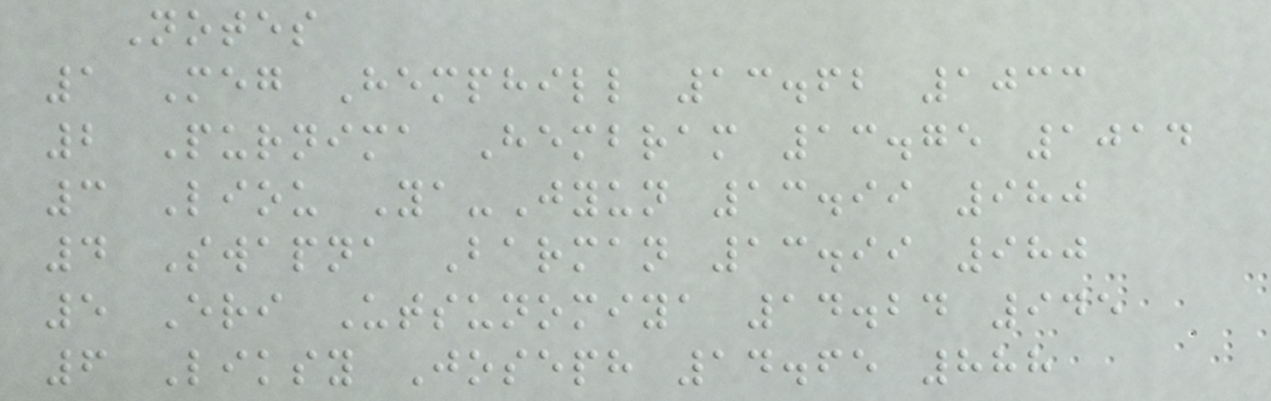Notes
1 Meg Hemphill 13.62 1033
2 Purnima Hembram 13.75 1014
3 Liou Ya-Jyun 13.99 980
4 Swapna Barman 13.99 980
5 Eri Utsunomiya 14.24 945
6 Liksy Joseph 14.65 888
